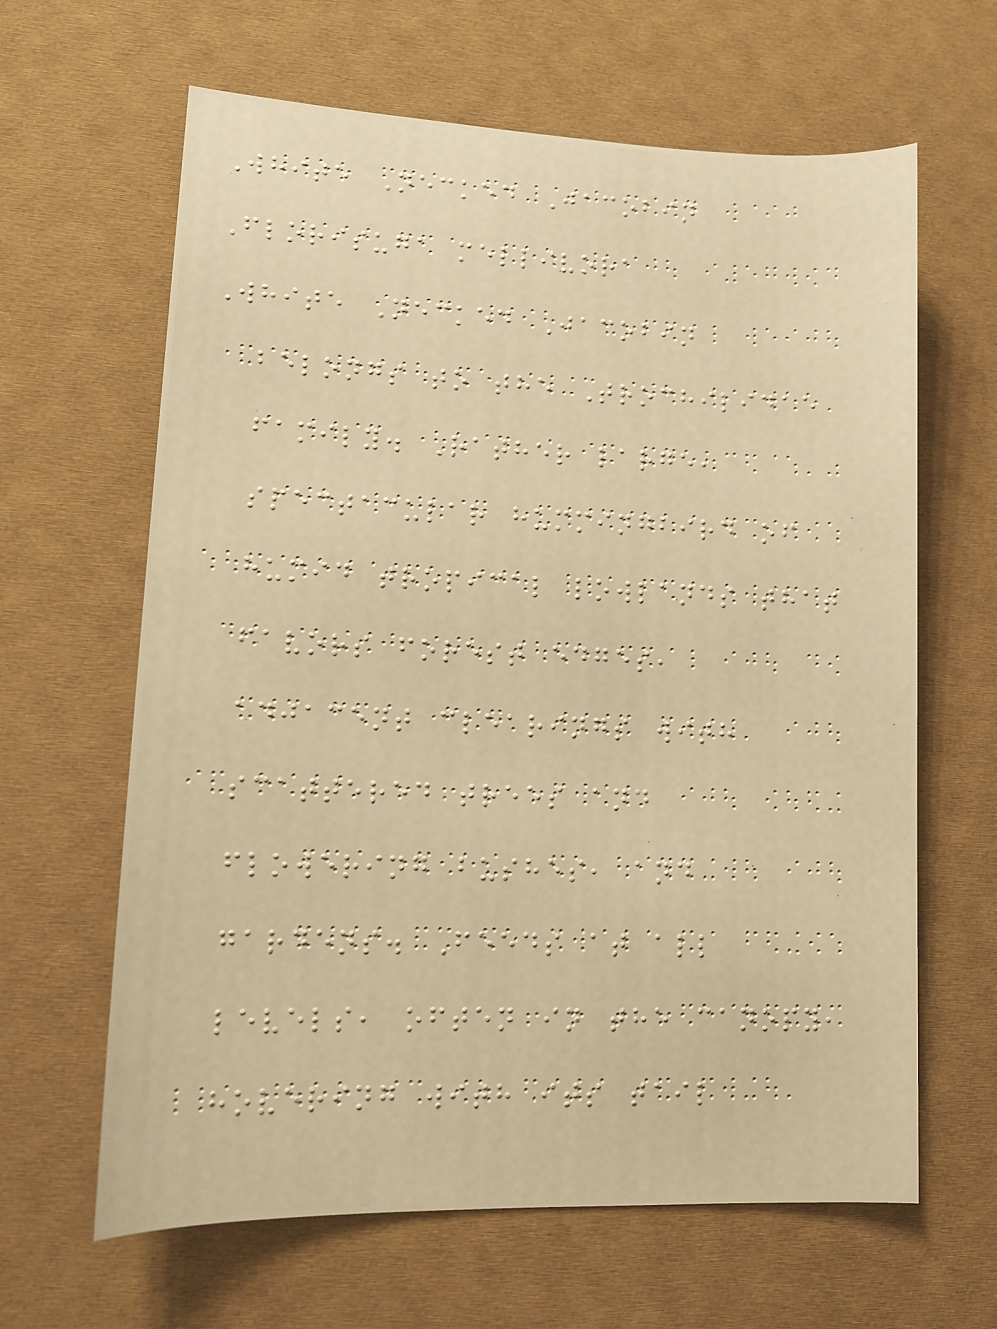White Necked Jacobin
Florisuga mellivora
White Necked Jacobin
belongs to the Trochilidae
family. Rather large,
spectacular hummingbird of
humid tropical lowlands that
favors forest edges,
adjacent clearings with
scattered trees and
flowering bushes, and
gardens. Feeds at all
levels, often in the canopy,
hovering with its tail
